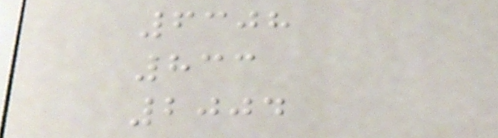6308
833
2004
